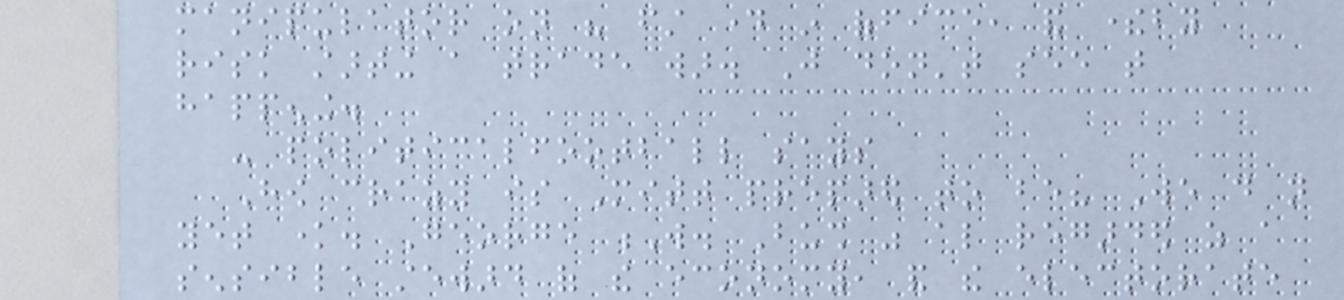manipulator on his first day in office, and thereby
risk starting a trade war. Just don't see that
happening.
- politicalfootball says
How crazy is Mitt prepared to be? We do not
yet know. George W. Bush was also regarded as a
sensible steward of the economy, and the electorate
